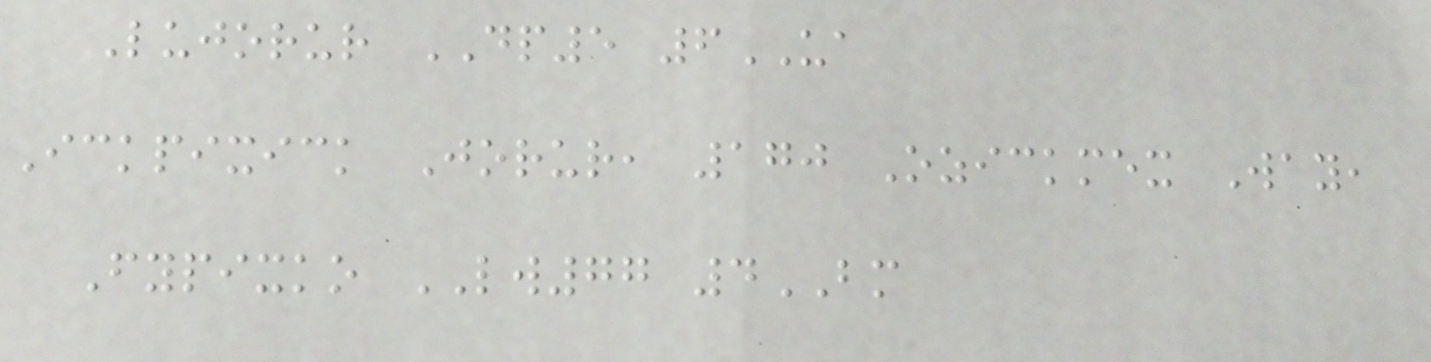Lujorur DP5 6UA
Ickpixick Jorur, 170 Ozickmex Way,
Fypixko LW77 4BM
